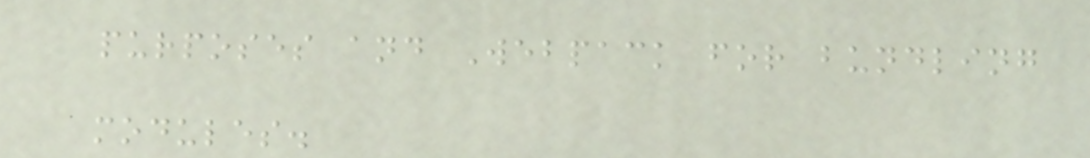purposes and Webpack for bundling
modules.
